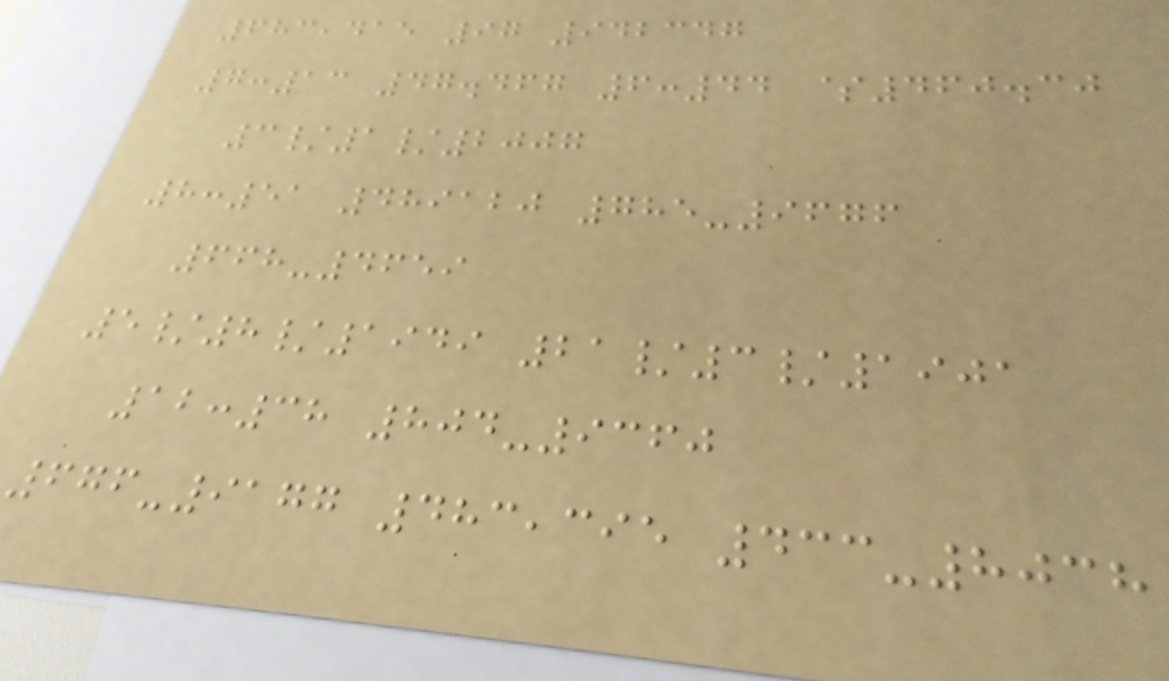683,415 97 942347
7:13 47.467 6:44 $460.30
3/1/2007
8:51 489120 785-9676
668-4659
5/8/1949 21/3/1901
12:38 804-9360
676-9177 483,395 433-8038
